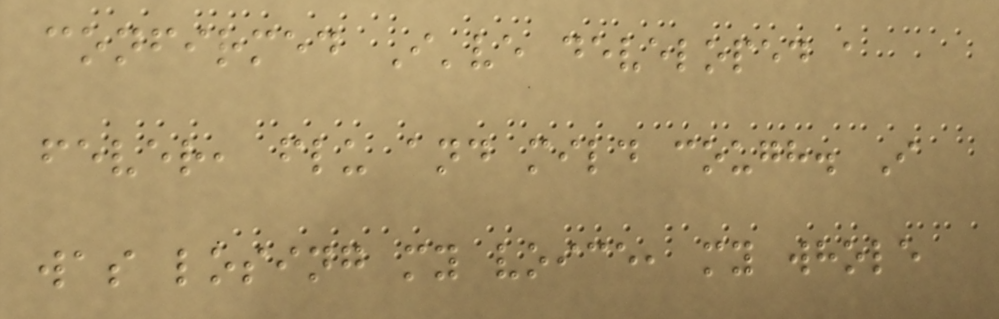confirmed I've developed a
fever, flu and mild cough. I
was losing my voice, my whole
